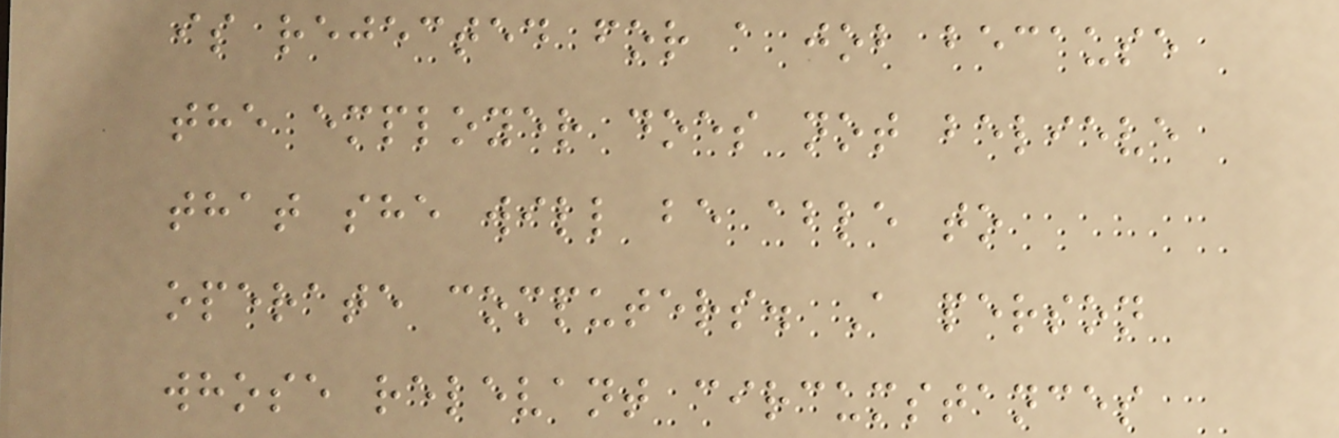is rejected for a job because
the employer does not believe
that she will be able to
operate computers. A person
whose relevant circumstances
